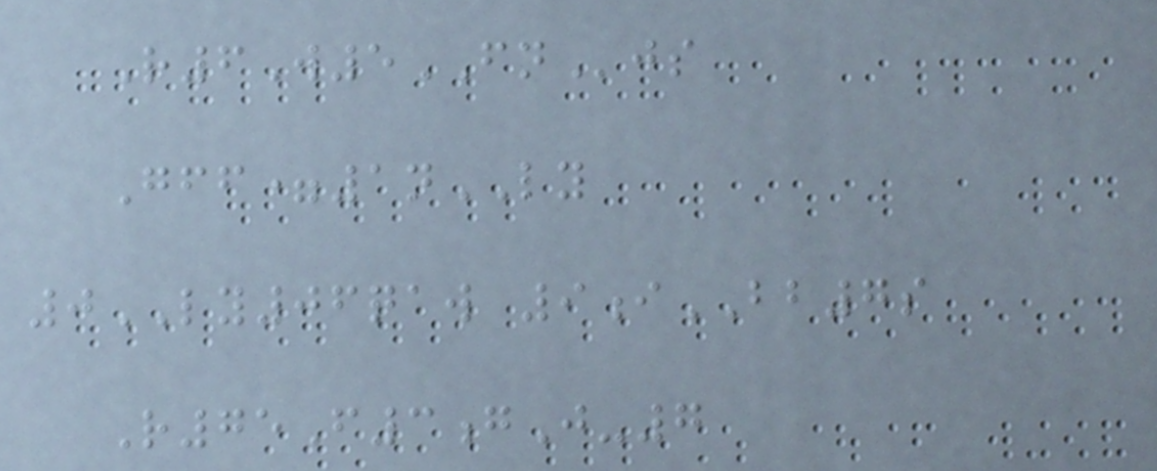R6W5FNjs
Gff=1nLY
0LY06qaw 9iBB7s
R75F3gJ-7
